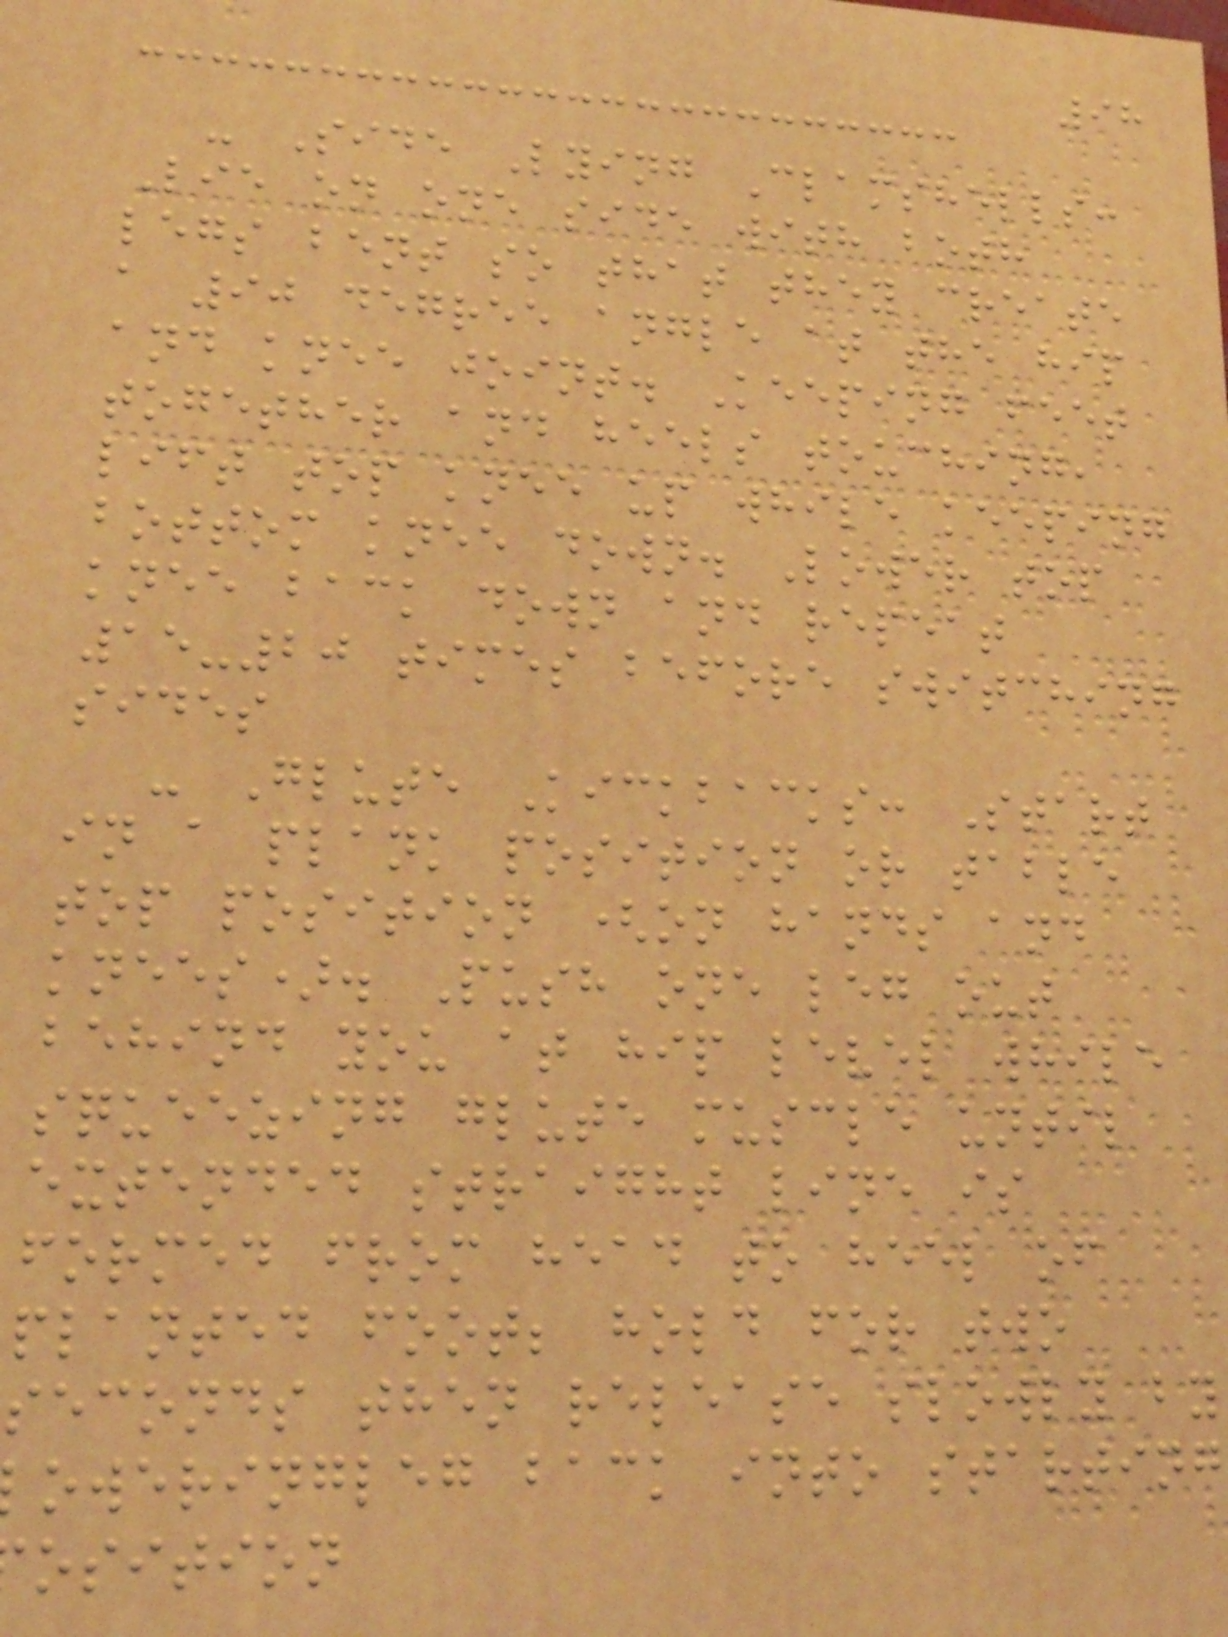98
- Side Lying Clamshells:
Lie on one side with both
legs bent so that they create
a 90 degree angle at the hip
and knee joint. Keeping feet
together and heels touching,
lift top knee up while keeping
bottom knee down. Lower top
knee back down and repeat
15-20 times before switching
sides
- Glute Kickbacks: Start
in a plank position or table
top position (on hands and
knees). Push one leg out
behind you at hip level while
squeezing glute muscle until
extended straight line is
formed from head to heel of
planted foot; hold for two
seconds then release slowly by
oweringleg back into starting
osition
